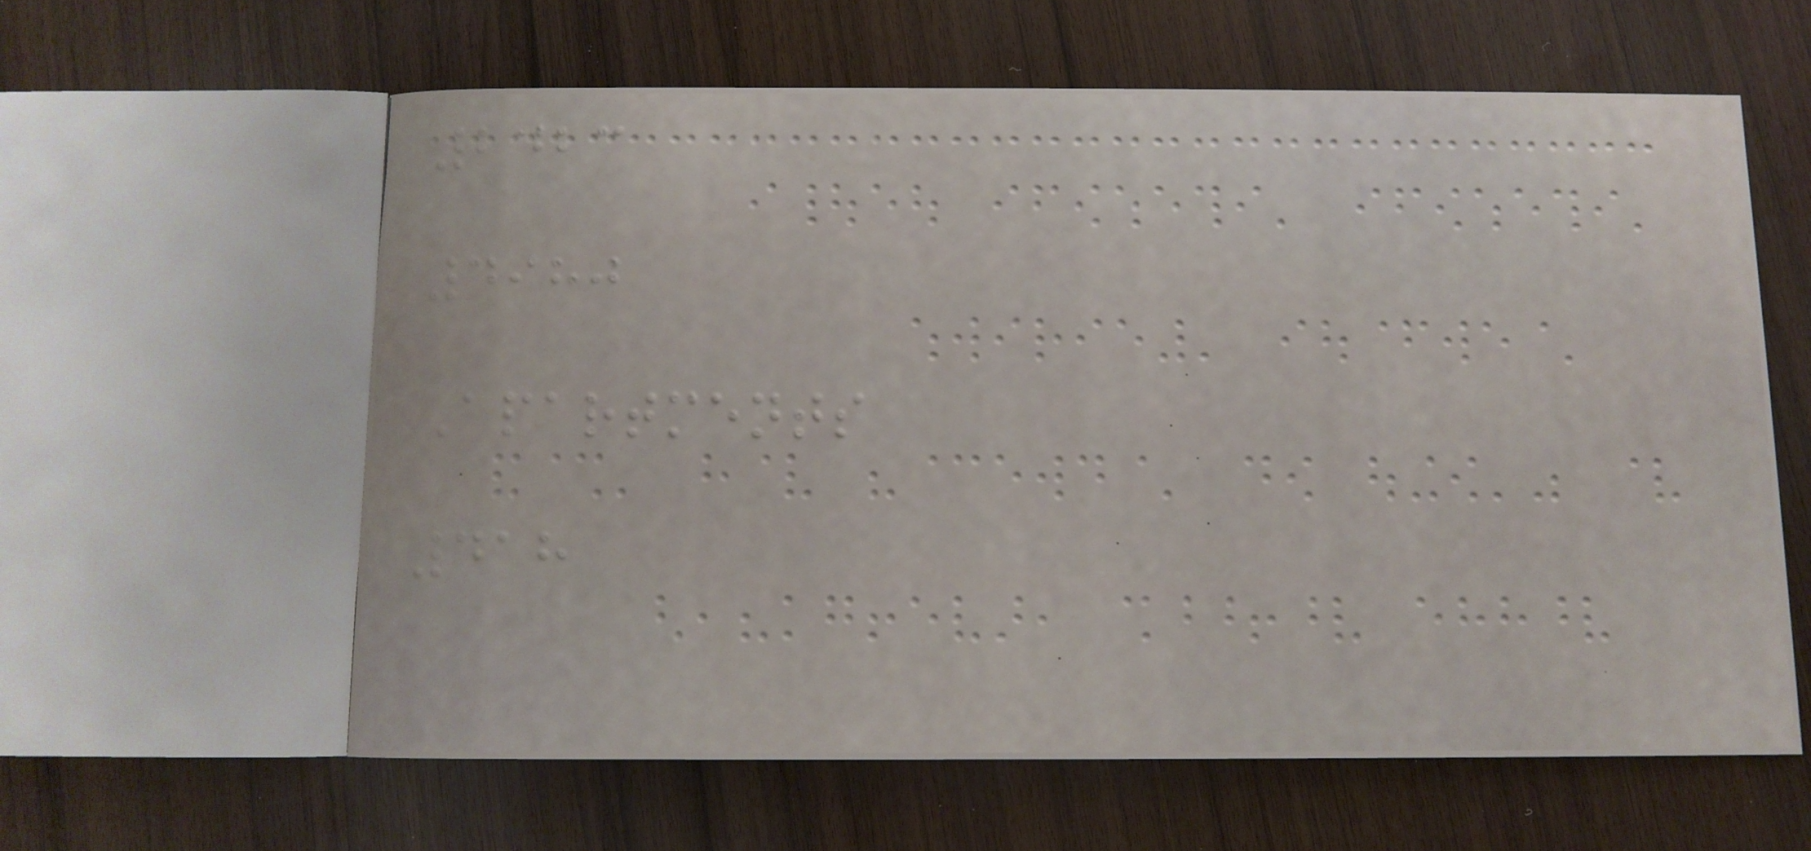2423
4980
Apartments
418
